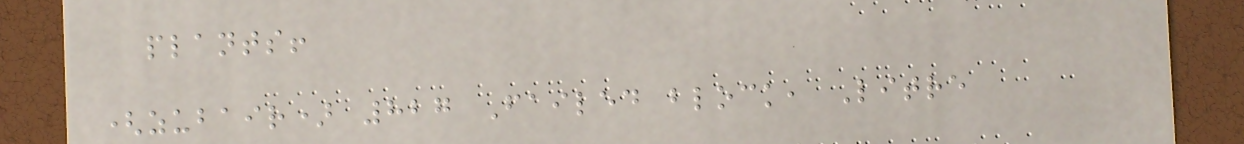plants!
(zubair) 827 Failed block, Litre
